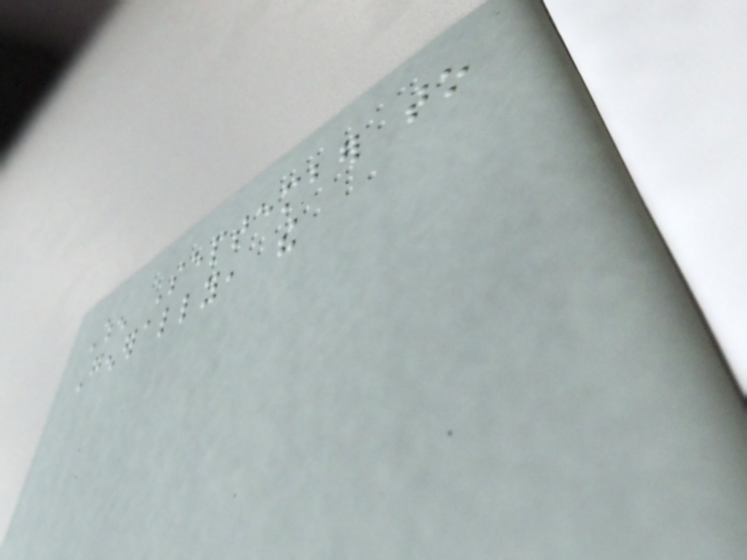When September to
Generally, the
